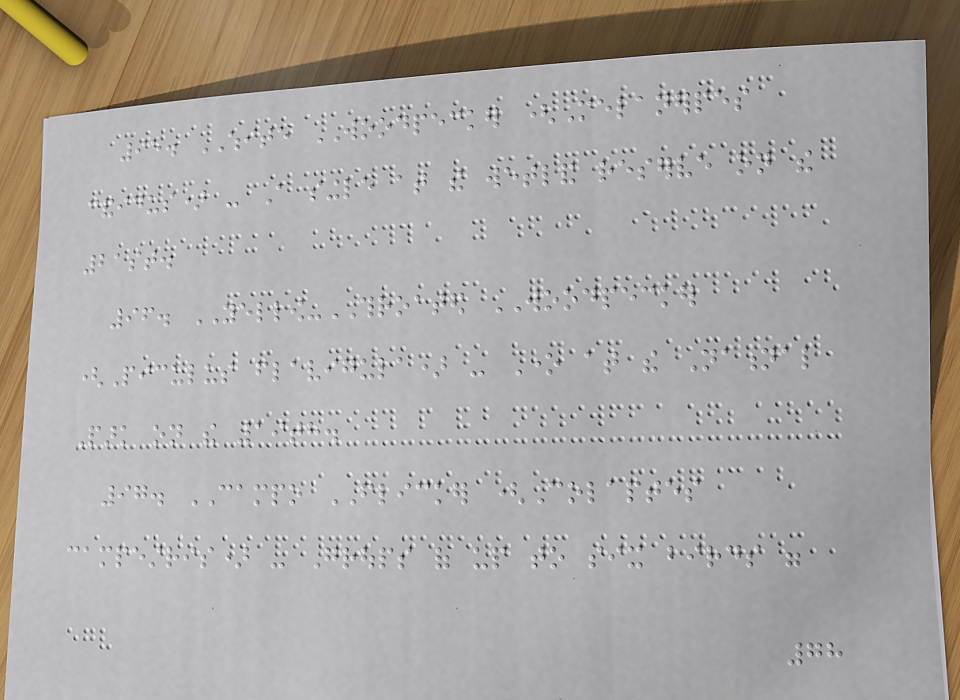95. WHITE WOODPECKER (Melanerpes
candidus) - A single at the wetland reserve on the
21st.
96. YELLOW-THROATED WOODPECKER
(Piculus flavigula) - One at the National
Park on the 19th.
97. CAMPO FLICKER (Colaptes
campestris) - Groups of up to six birds were
78
